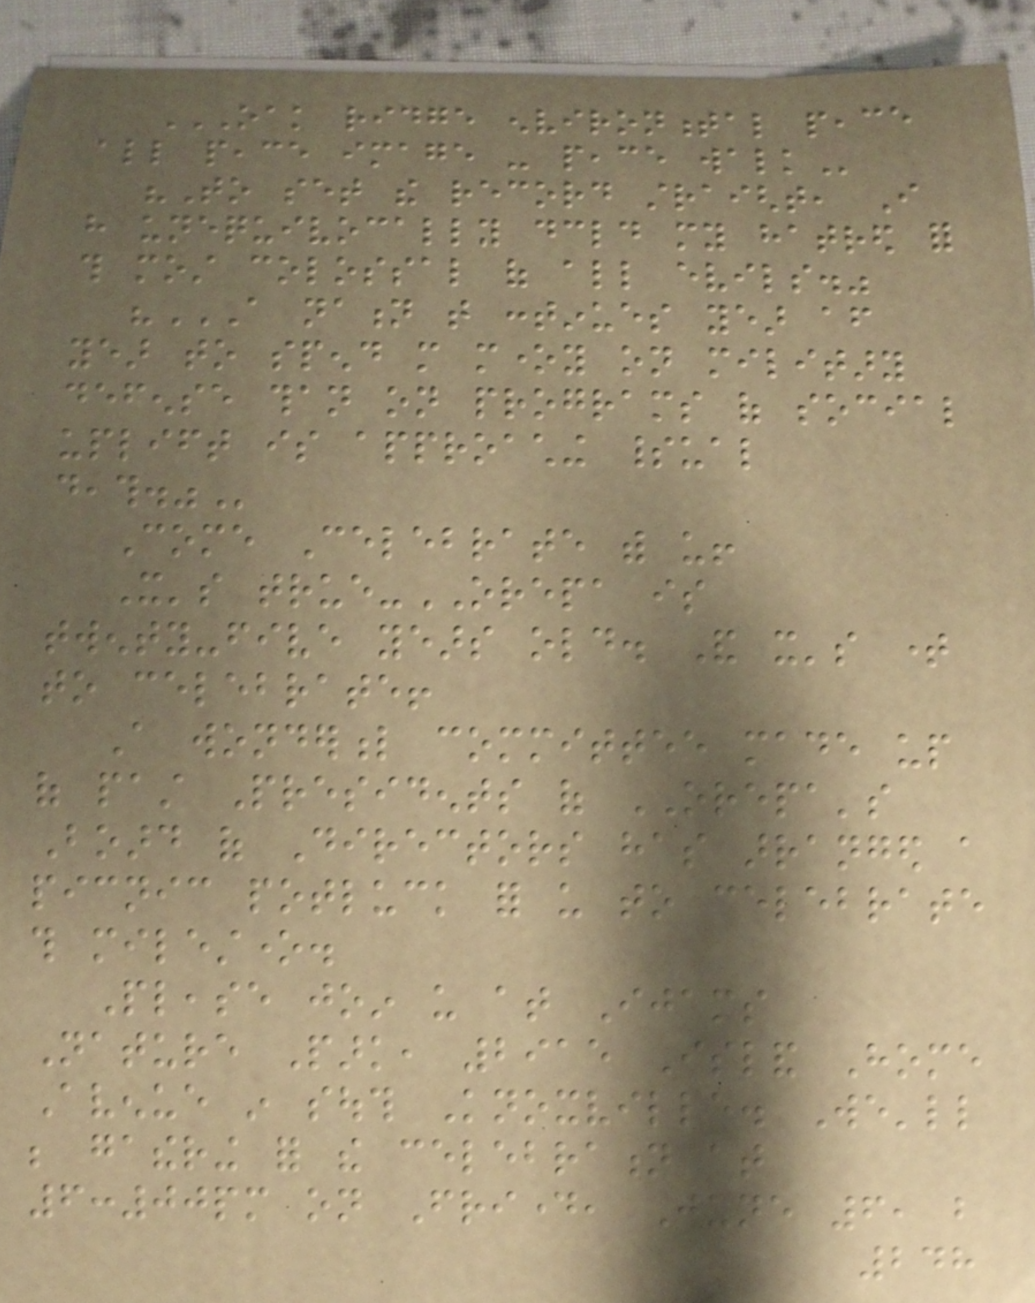OAK RIDGE ENVIRONMENTAL PEACE
ALL PEACE IMAGE - PEACE WALK
"To set the record straight, I
have unequivocally declared my hatred for
this most colossal of all evils."
"A NATION THAT CONTINUES YEAR AFTER
YEAR TO SPEND MORE MONEY ON MILITARY
DEFENSE THAN ON PROGRAMS OF SOCIAL
UPLIFT IS APPROACHING SPIRITUAL
DEATH."
Come Celebrate with us!
It's true-OREPA is
twenty-five years old. And it's time
to celebrate!
A wonderful committee made up
of past Presidents of OREPA's
Board of Directors has arranged a
picnic potluck for us to celebrate
this milestone.
Please join us at Ijams
Nature Park, 2915 Island Home
Avenue in south Knoxville. We'll
be gathering for the celebration at
6:00pm on Friday, June 6, but
248
